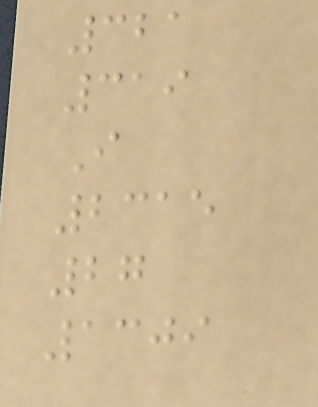321
319
I
2315
27
1309
